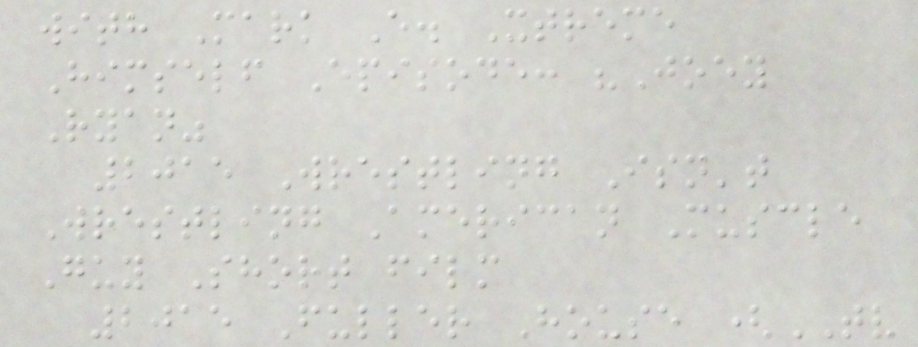with Mark E. Xtreme
Himself Episode: "Joey
Ryan"
2015 Wrestling Isn't
Wrestling American Muscle
Guy Short film
2015 Fuller House (TV
